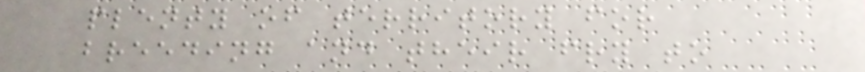plenty of territory for
breeding and their fry to
